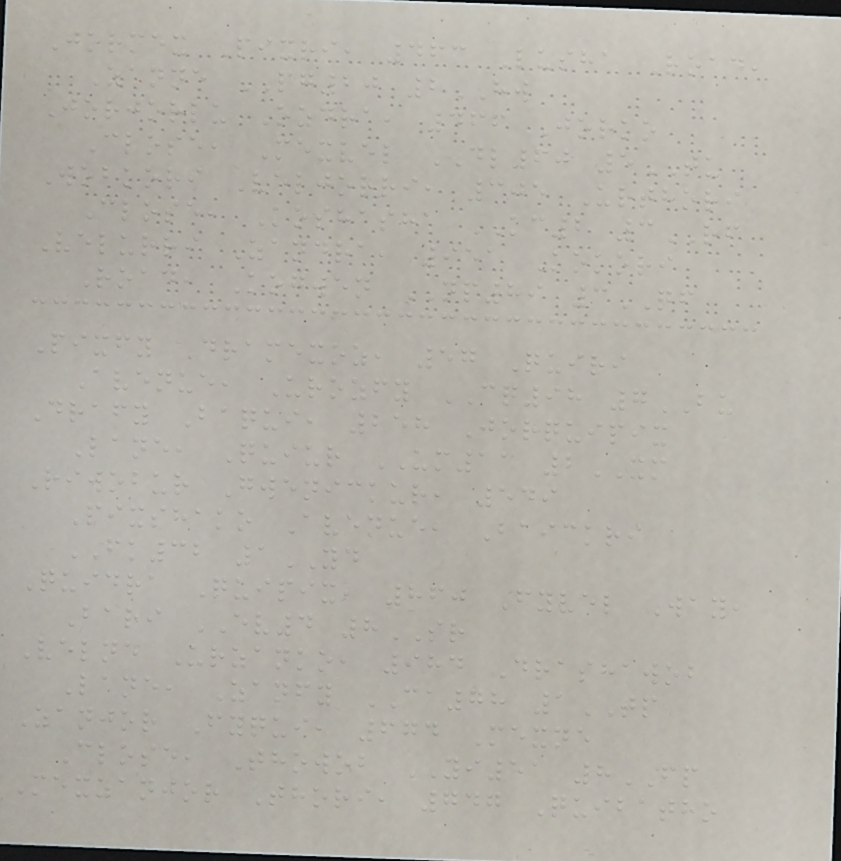Jormex Pixri, 463 Lusha Road,
Zanne PG20 2HW
Jorjorlu Ozdra, 466 Jorko
Close, Mexvel DL60 5TU
Wobkori Veljorri, 305 Urthori
Close, Koshasha KC2 3RF
Velurri Zandra, 951 Kokori
Road, Kogwen NP89 3QF
Pixfy Dramexoz, 57 Quiri
Avenue, Urozfy CQ98 7BU
Drafy Baqui, 258 Jorquipix
Lane, Quiur UM11 2XM
Riwobur Gwenickur, 549
Pixshako Avenue, Baickri
FK32 1YD
Quidra Quipix, 860 Fyvel Way,
Bari EV4 8SR
Velne Urzanko, 984 Drashawob
Lane, Zanfy CA78 1TP
Zanjor Fyqui, 674 Mexne
Close, Thowob YI51 8FP
Mexzanjor Thori, 747 Quibatho
